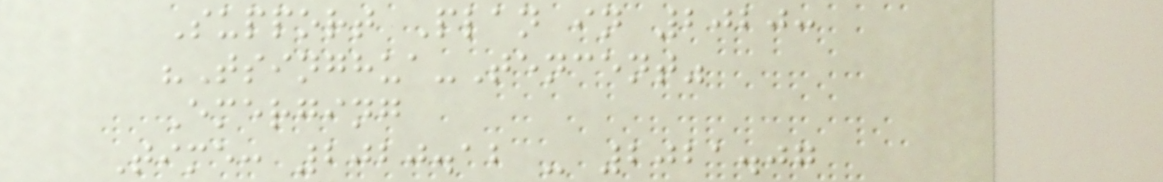Support Plan in 2020:
"Tsinghua-Tencent"
Emerging
Time: 2020.12 - 2021.07
